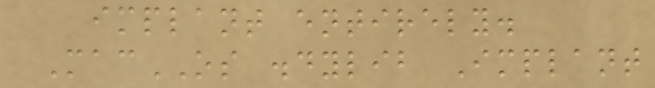implant entirely.
MacOS .dylib Implant
